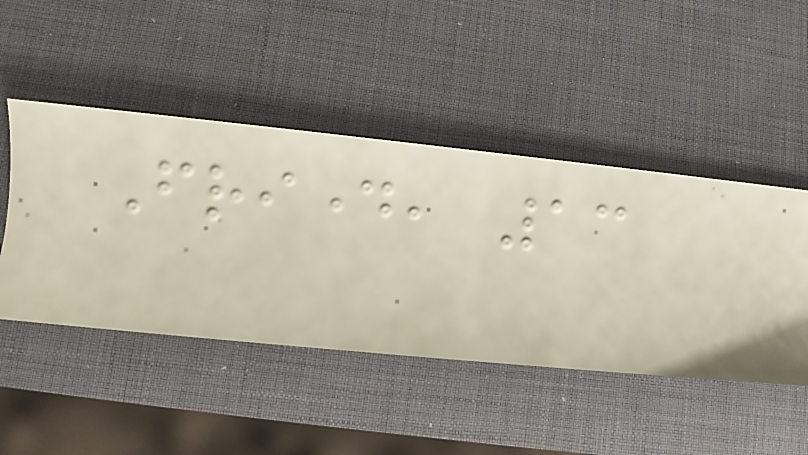Friday, 13
